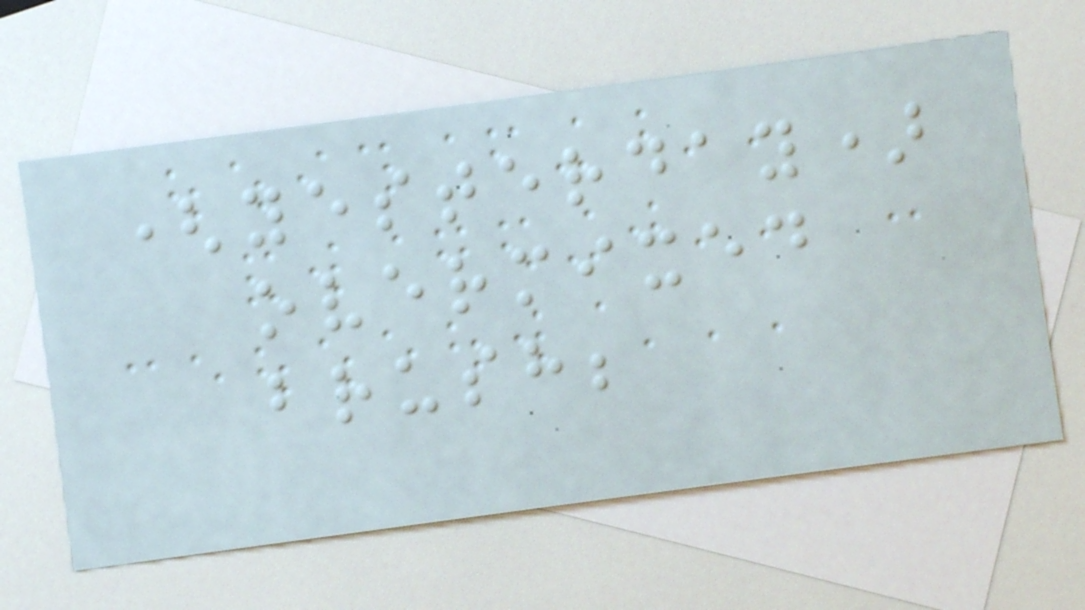(yesterday)
overmixed
brush;
